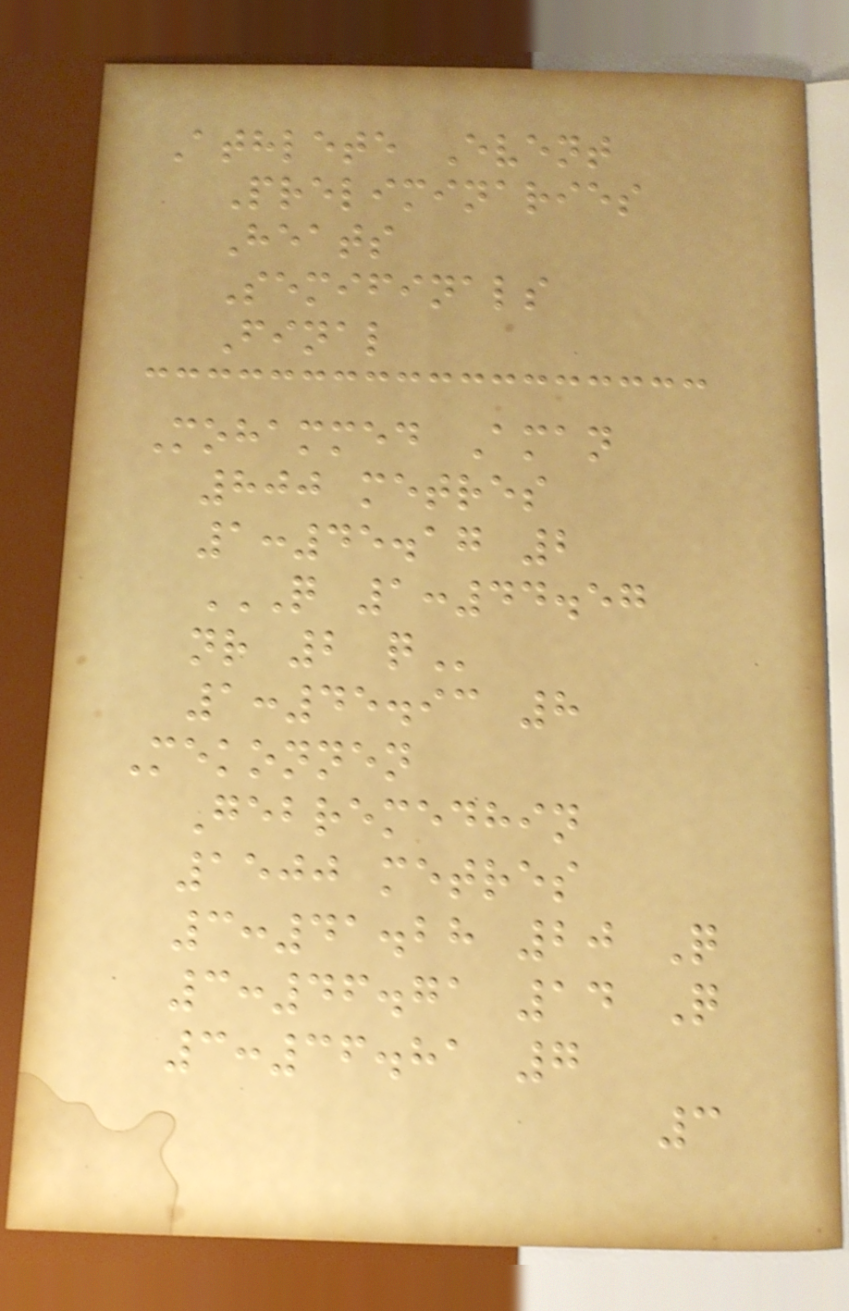Athlete Event
Preliminaries
Heats
Semifinals
Final
Mohammed Aman
800 metres
1:45.17 2
Q 1:44.57
NR 2 Q
1:45.93 8
Mekonnen
Gebremedhin
1500 metres
3:41.28 20 Q
3:46.71 14 Q
3:36.81 7
3
